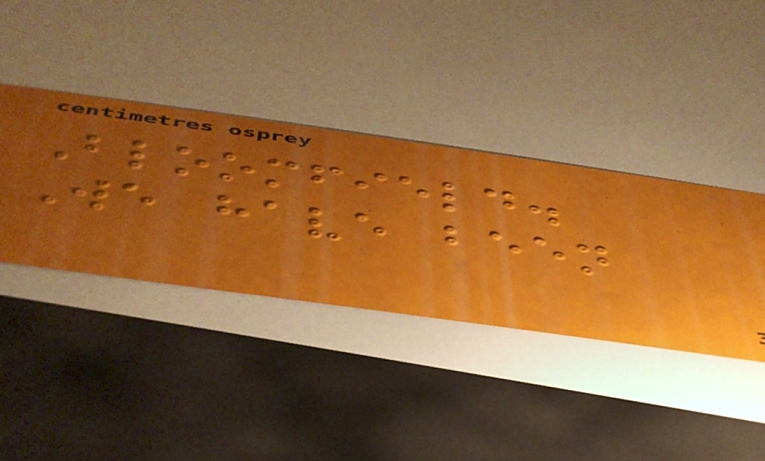Bloomfield.
We have been
